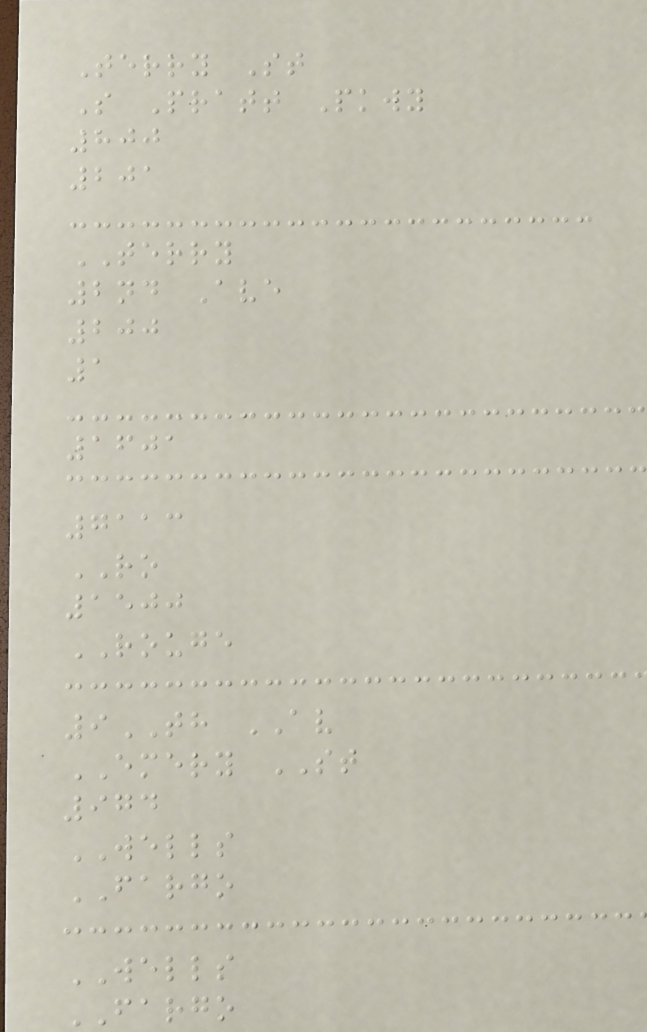Terry St
S Pratt Pkwy
800
201
TERRY
2nd Ave
200
1
1601
7113
RO
1500
ROUGE
9TH AV
EMERY ST
974
WELLS
FARGO
WELLS
FARGO
